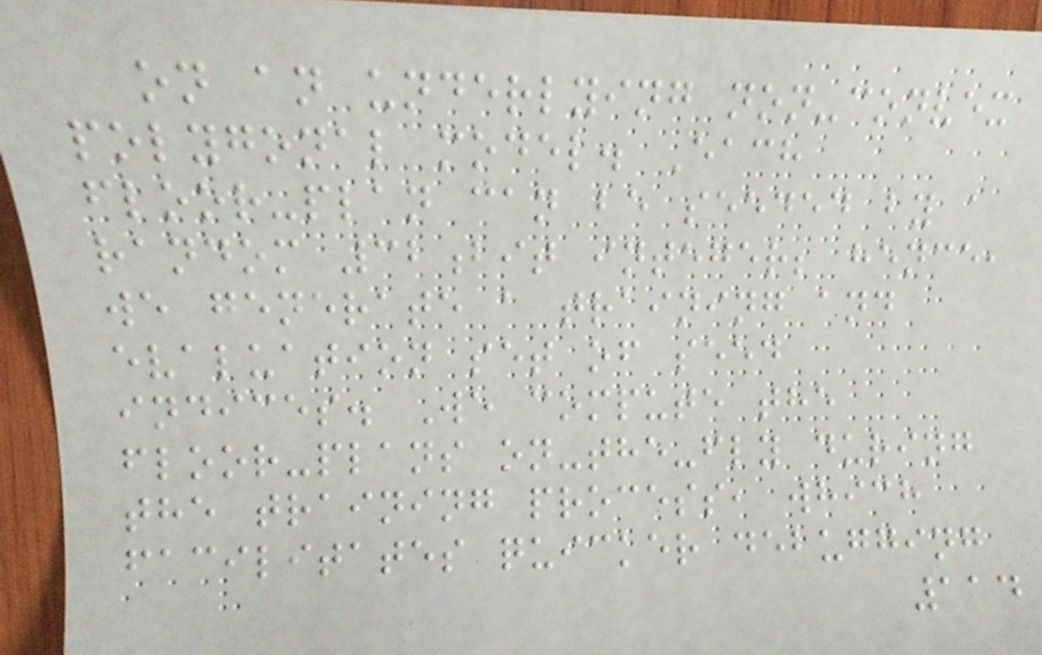on an underlying non-convex
polygonal model. Each
floor-plan can be seeded by a
random 32bit integer; hence,
we generate a training and
evaluation set of seed
indices. We compute the
floor-plans on-the-fly during
the training process, which
facilitates quicker debugging
114
